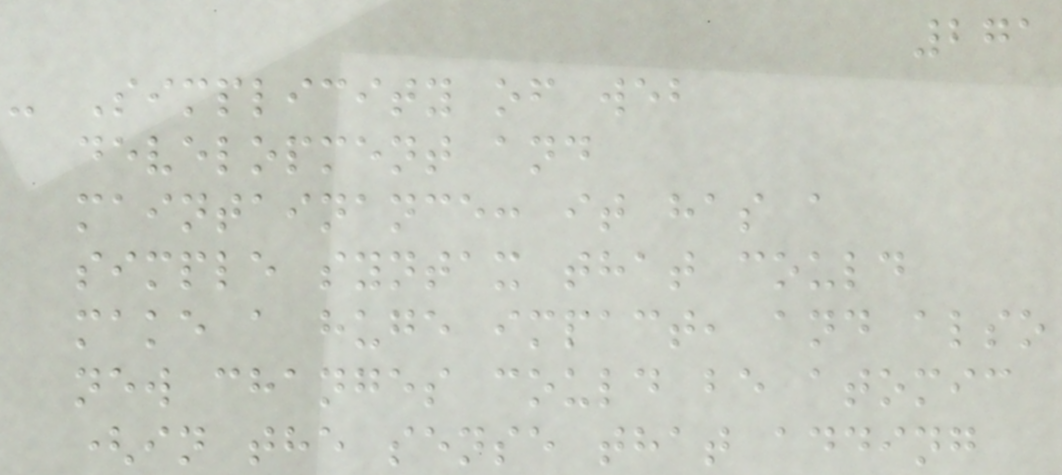271
- Simplicity of web
development and
maintainance: it has a
simple syntax that could
make a huge impact, and also
new changes could be atomic
(in the sense that adding
